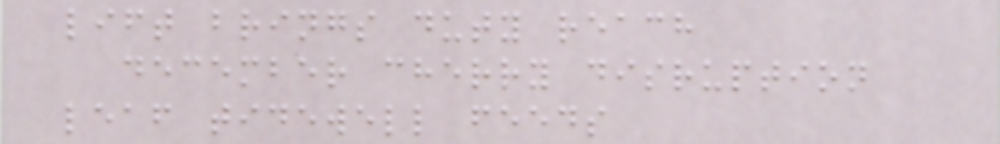lift brings duty reach
december cherry disruption
leaf tidewell feeds
